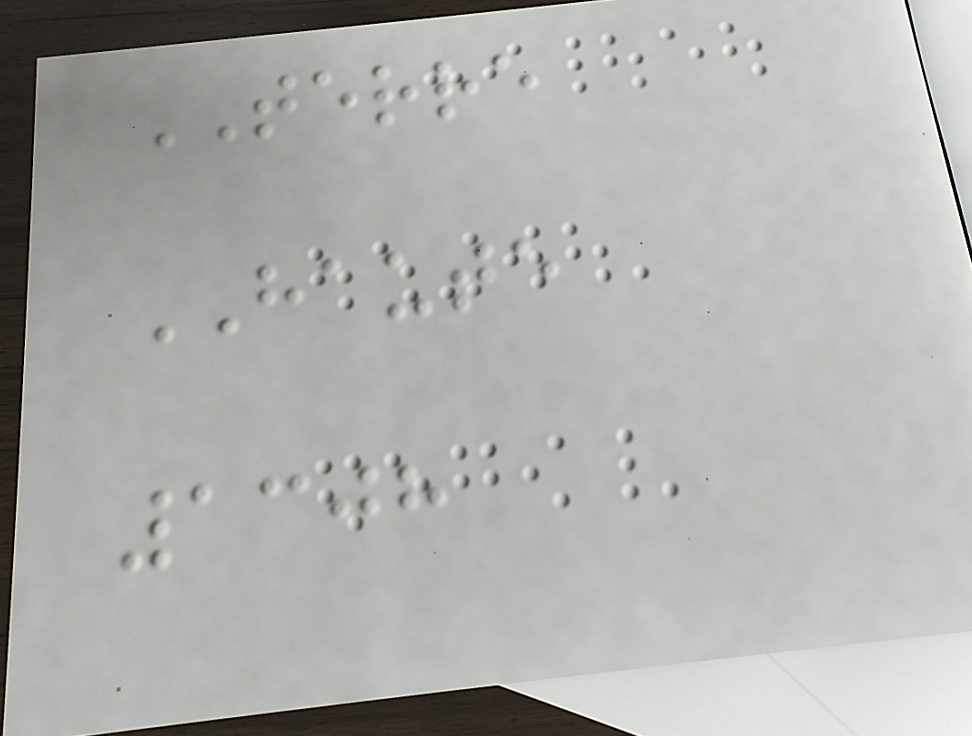TERRE
HAUTE
1308
